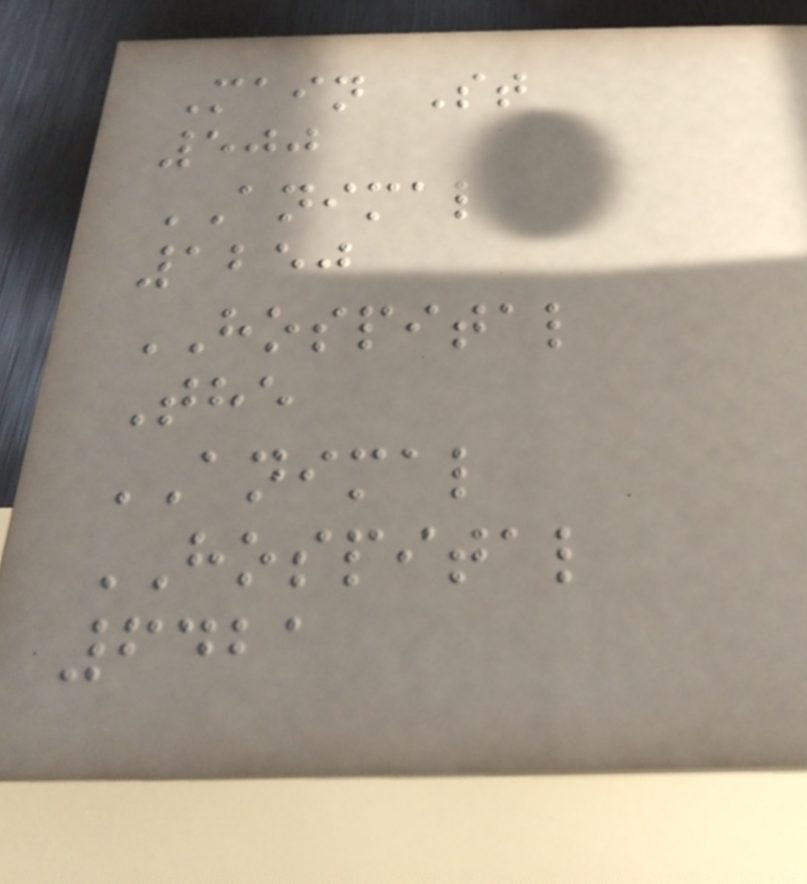Main St
500
ANIMAL
1250
HOSPITAL
The
ANIMAL
HOSPITAL
6421
